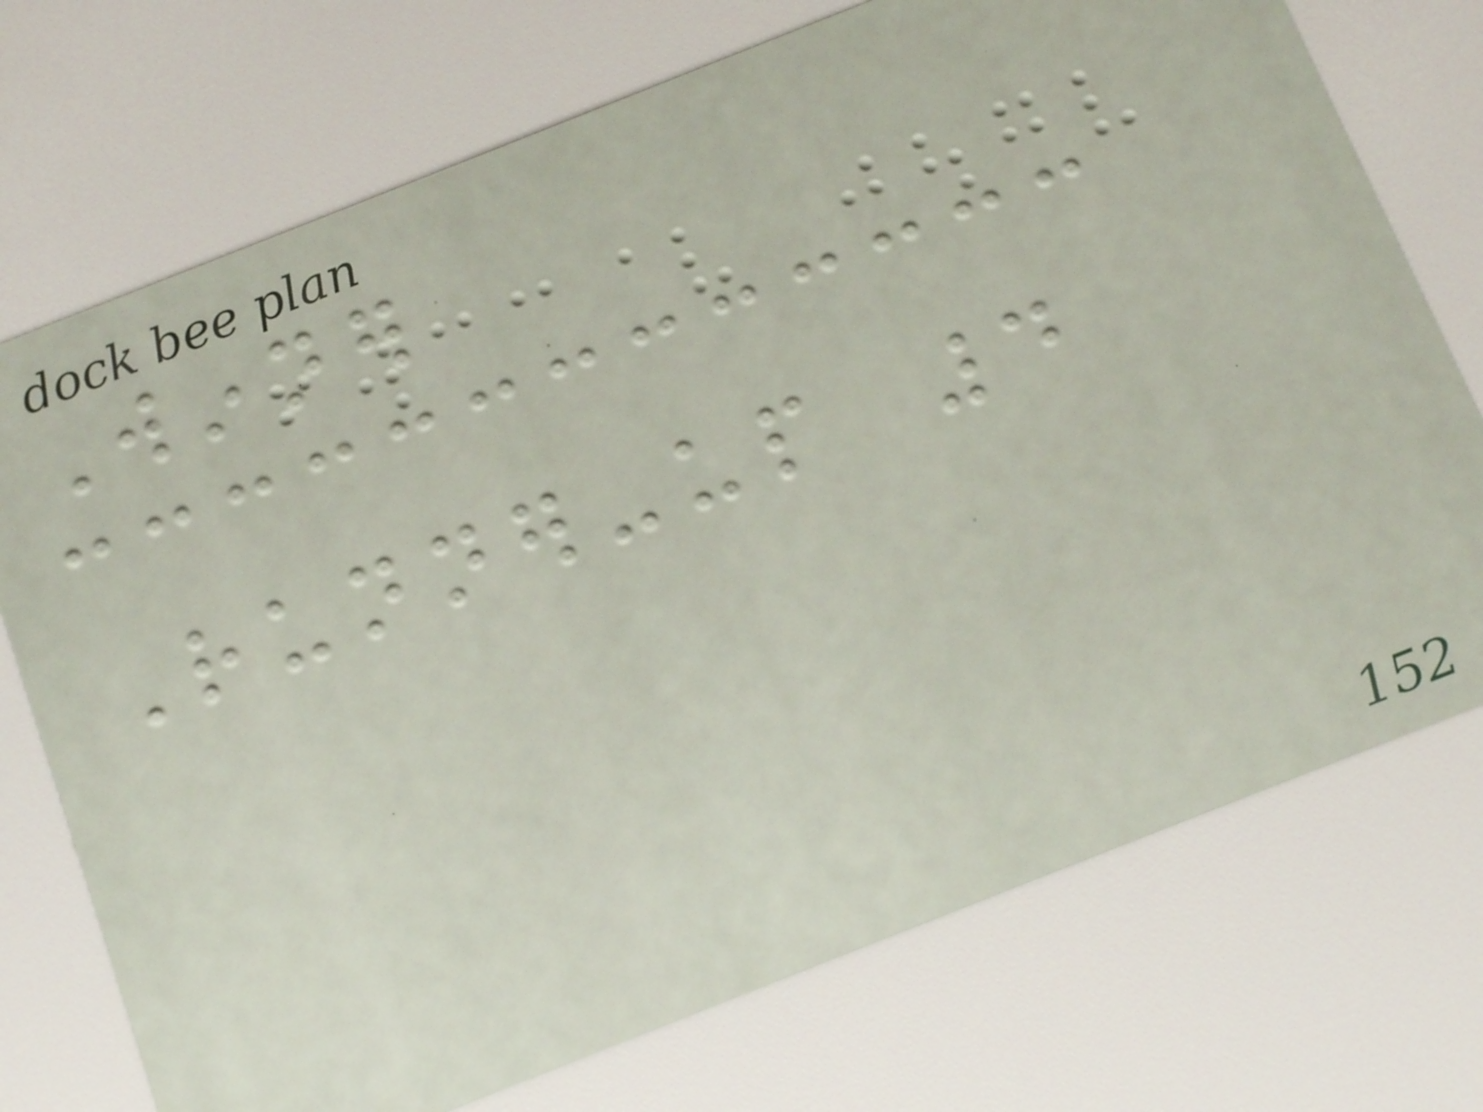Winner
Runner-up 4
